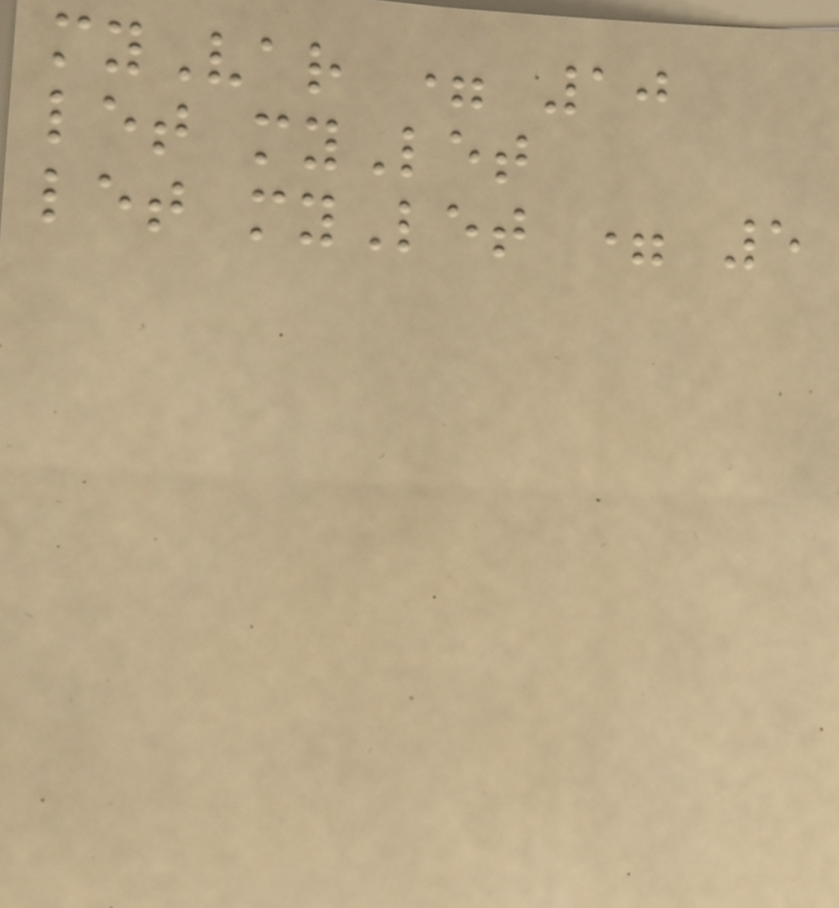myVar = 10
let myLet
let myLet = 5
